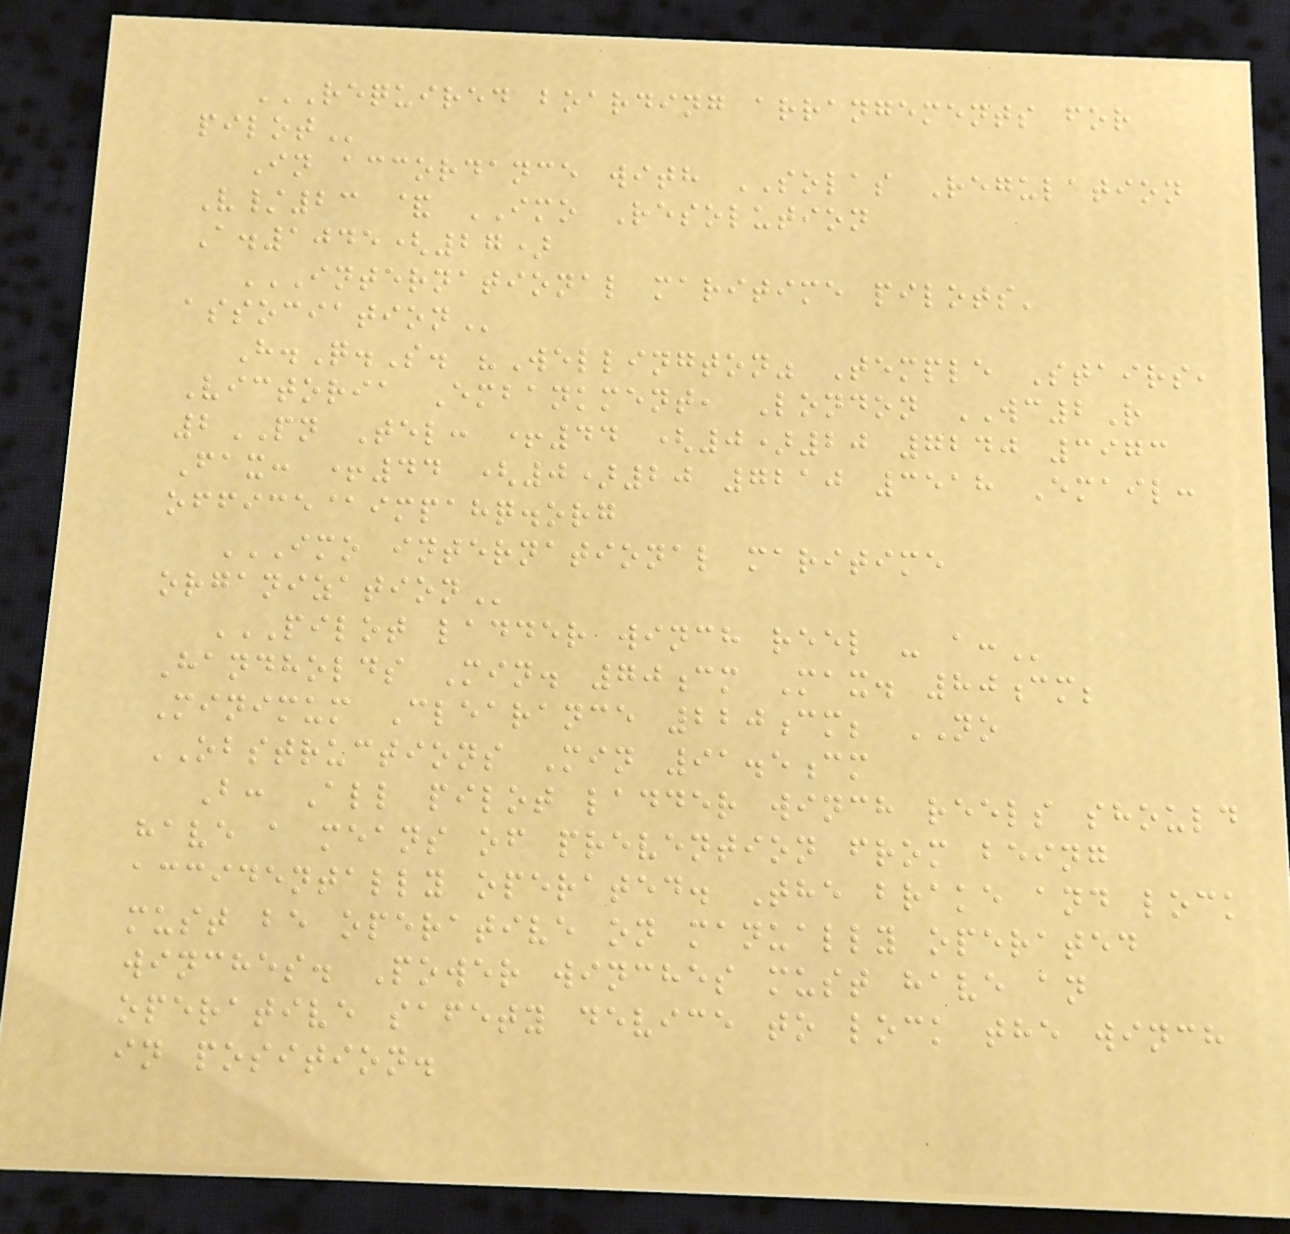REQUIRED BOARDING ARRANGEMENTS FOR
PILOT
In accordance with SOLAS Regulation
V/23 & IMO Resolution
A.1045(27)
INTERNATIONAL MARITIME PILOTS'
ASSOCIATION
H.Q.S. "Wellington" Temple Stairs,
Victoria Embankment, London WC2R
2PN Tel: +44 (0)20 7240 3973
Fax: +44 (0)20 7210 3518 Email:
office@impahq.org
IMO INTERNATIONAL MARITIME
ORGANIZATION
PILOT LADDER WINCH REEL - A:
Handholds Min. 70cm Max. 80cm;
Minimum Clearance 220cm; NO
OBSTRUCTIONS Min 91.5cm
B: All pilot ladder winch reels should
have a means of prevention from being
accidentally operated. The brake and lock
must be operative on manually operated
winches. Power winches must have an
operative safety device to lock the winch
in position.
